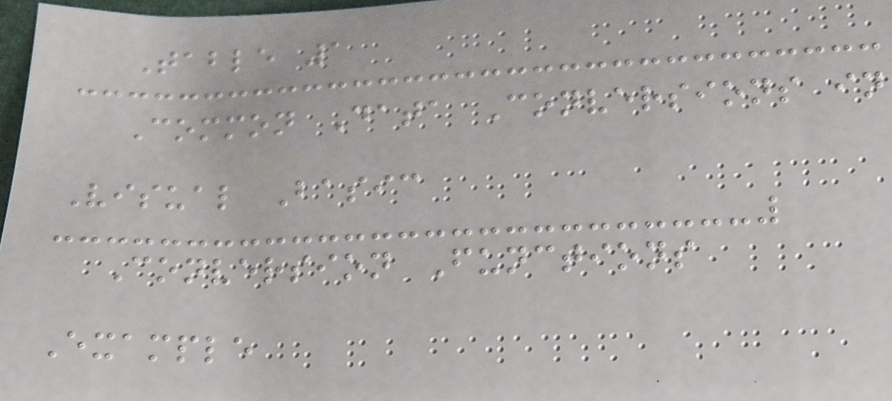Table 1
Common Data Conversions in
Visual Basic
Conversion Functions
Example
